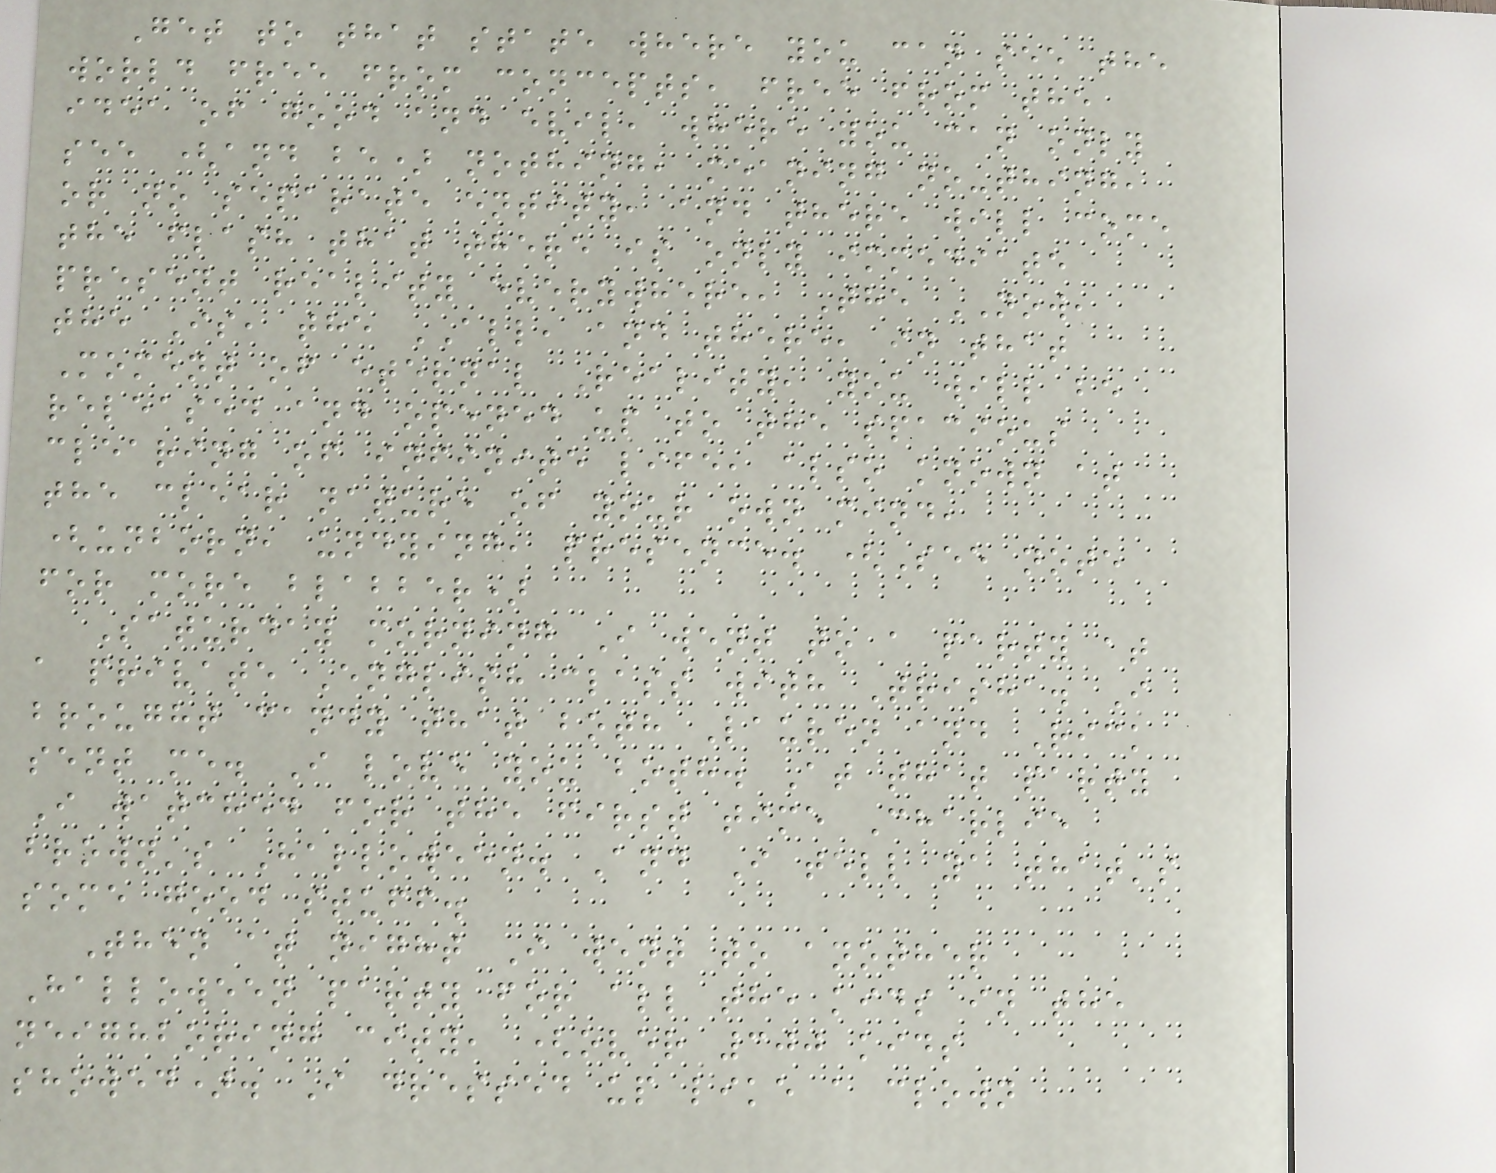Get to that state where you can see the
world free from concepts, free from the
idea of good and evil, where you can only
see (and be) nothing, meaning no-thing,
or no separate entity, and there will come
the flash that there is only immediate
present reality everywhere, The NOW,
the Is, the ALL, and there, in that
Moment of eternal Reality, you will be
released and opened up to the spacious
clearing of infinite life, also known at
the clear nature of your own mind,
(unborn, undying, presence. (See note
for more blabber)
Saturday morning I went to a party at
a private English class with Trisha. I
brought candy that both Lauren and Rick
sent me. I love you both. At that party
I watched for the first time Charlie
brown's Halloween. And I tell ya that's
some good stuff.
Then at night I went to another
Halloween party for all the kids in the
neighboring city, (over 300 kids
showed). I dressed up like a clown
